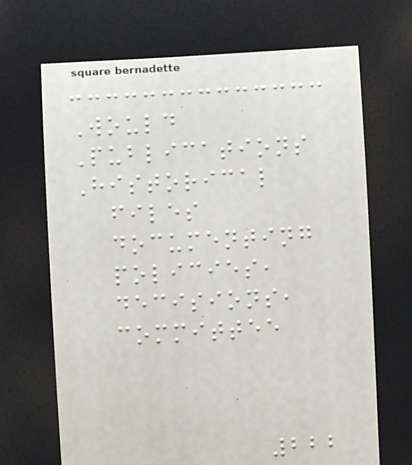Would
Publications
Historical
files
documenting
policies,
decisions,
committee
222
